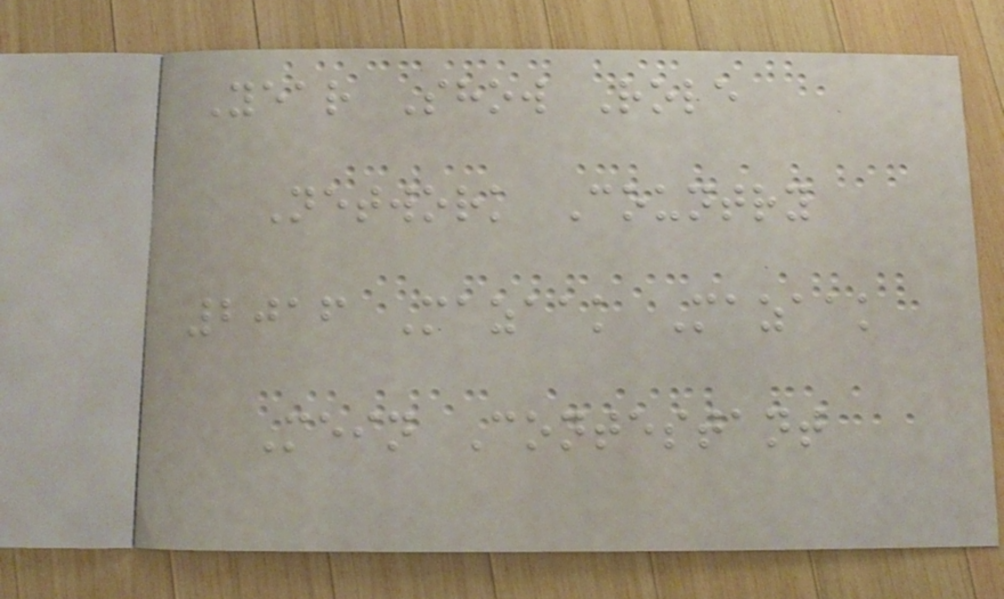Year Show Role
Network Country
2016 Mazaak Mazaak
Mein Contestant
